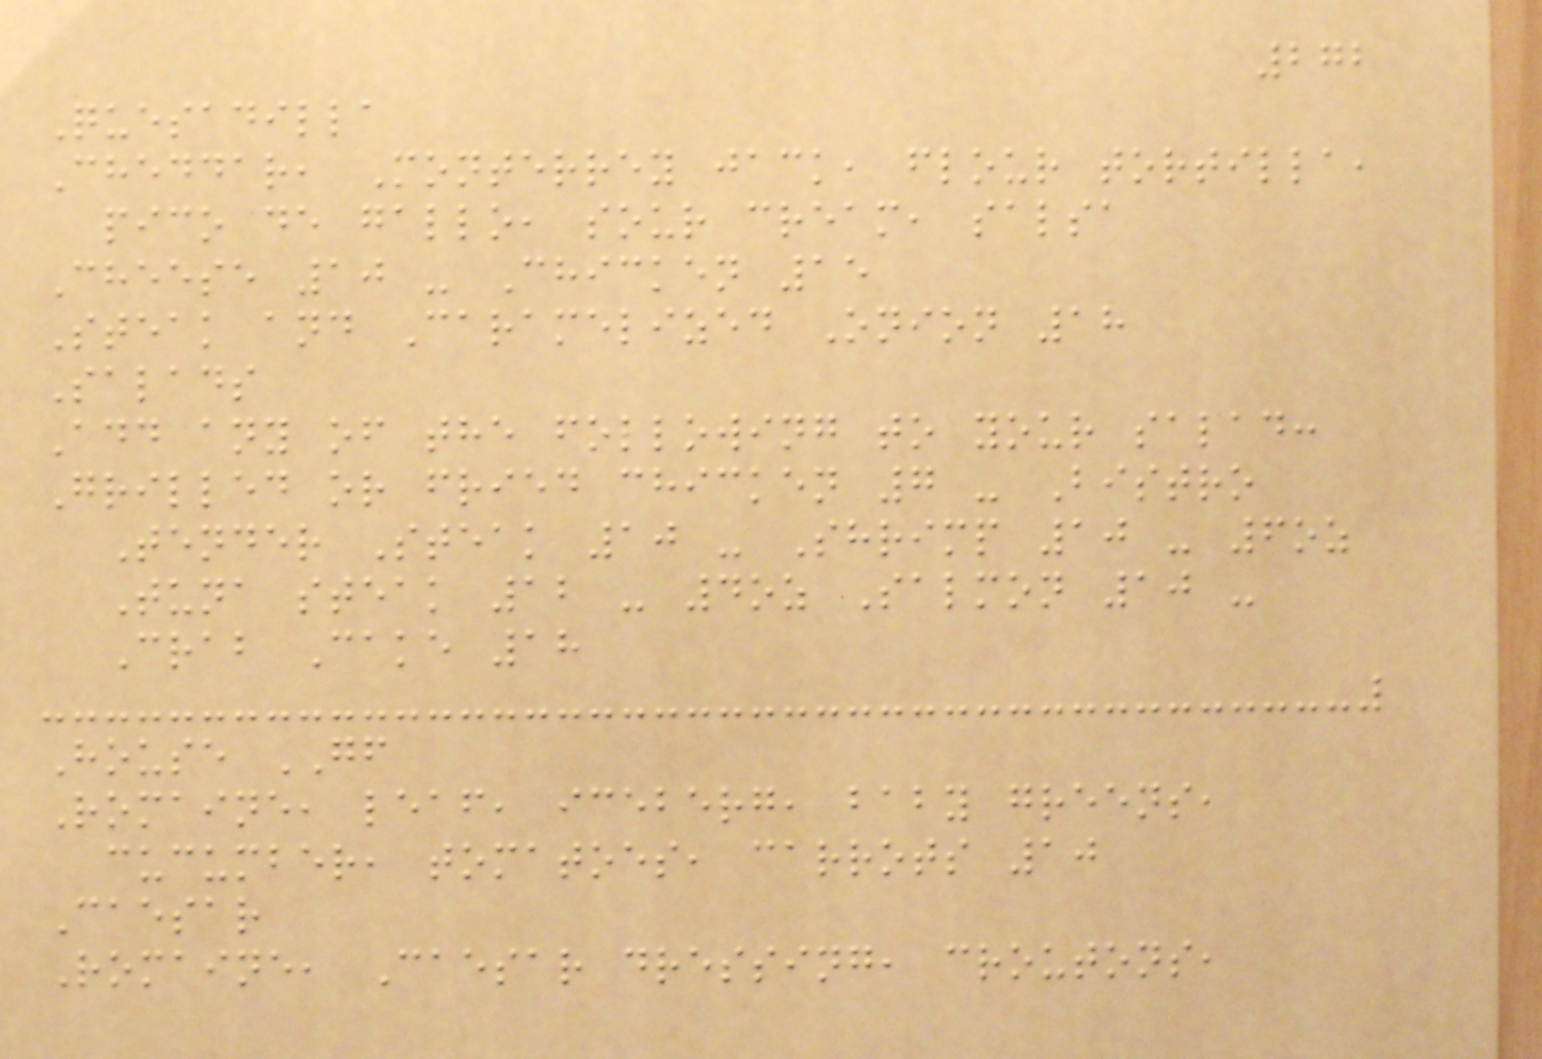272
Quesadilla
Cheddar, Monterrey jack, flour tortilla,
pico de gallo, sour cream, salsa
Cheese 10 - Chicken 15
Steak and Caramelized Onion 18
Salads
Add any of the following to your salad:
Grilled or fried chicken 7 - Bistro
Tender Steak 10 - Shrimp 10 - 6oz
Tuna steak 12 - 4oz Salmon 10 -
Crab Cake 18
House GF
Romaine, leaf, iceberg, baby greens,
cucumber, tomatoes, carrots 10
Caesar
Romaine, Caesar dressing, croutons,
